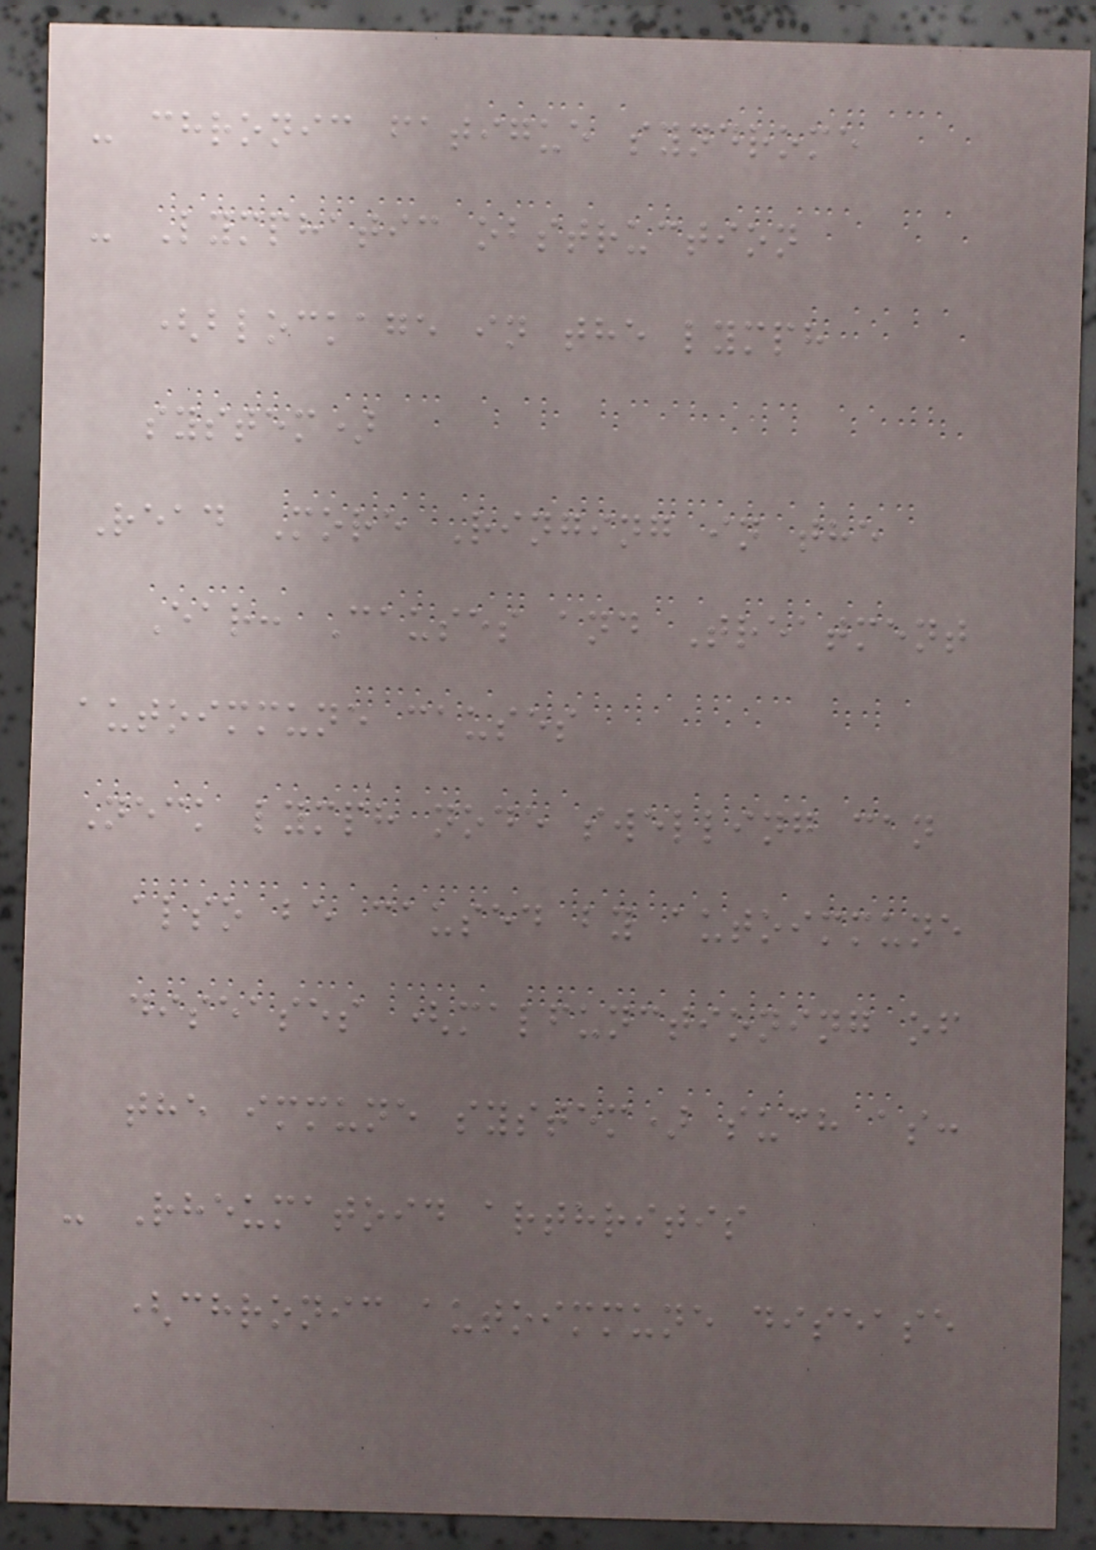- chronic fatigue syndrome
- Lymphatic obstruction
(blockage in the lymph
system)
Read More Ringing in the
Ear: Causes and Treatment
autoimmune causes
Neck lymph node swelling can
also be caused by autoimmune
diseases (malfunctioning of
the immune system) such as:
- Rheumatoid arthritis
(chronic autoimmune disease
